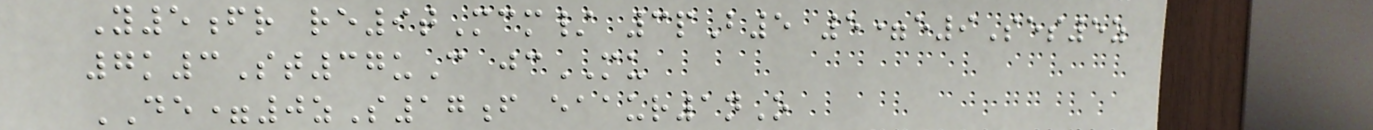Y5fr re9tMcm/ 3pB5 5=e9Ses5z
7k3St37uC jcMU
DE=0zS17f eaaur1nO
